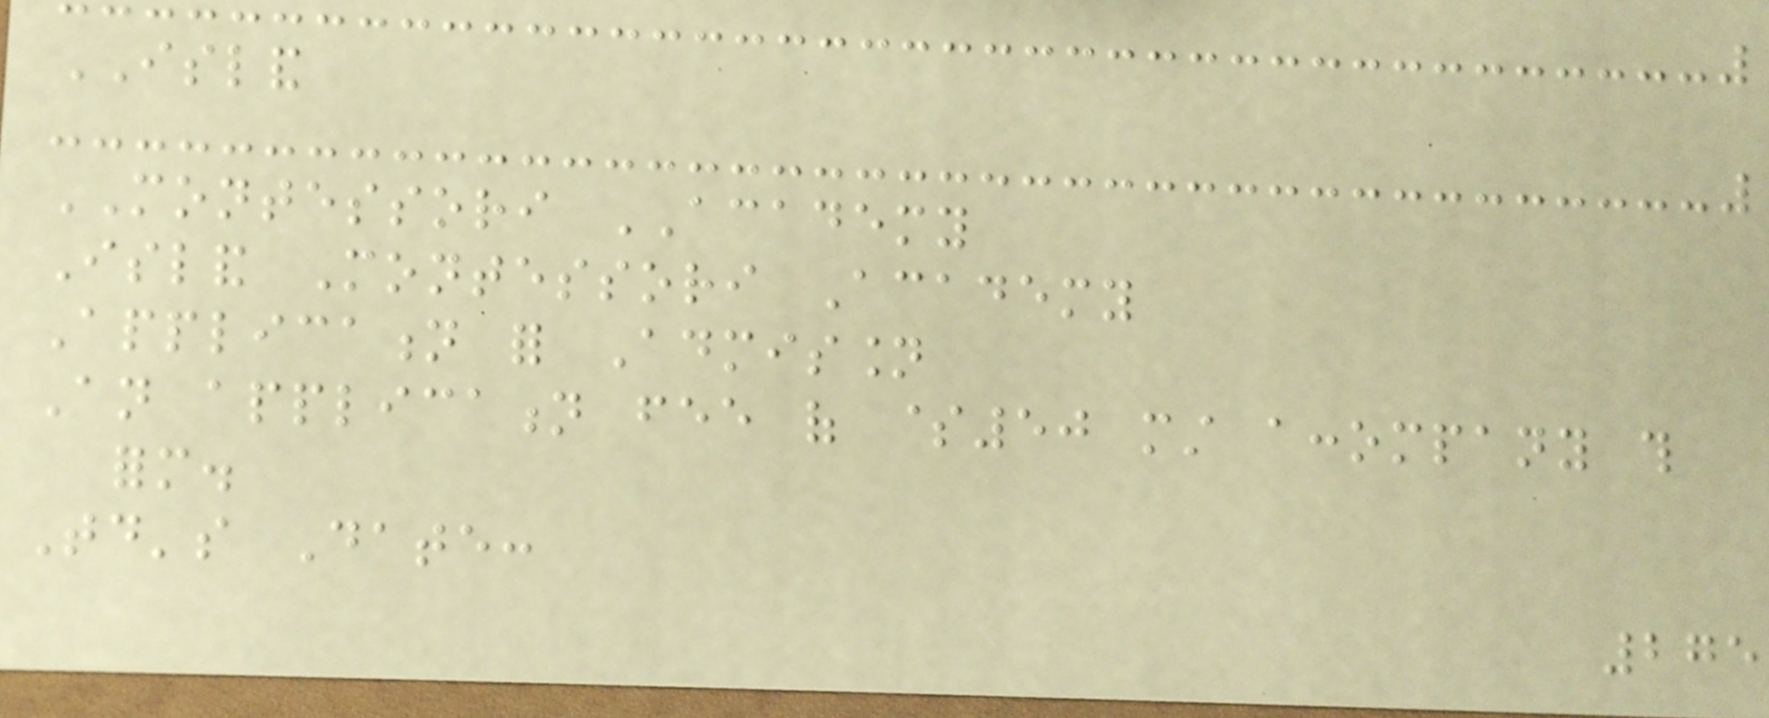ISLAND
MONTESSORI ACADEMY
Island Montessori Academy
Application for Admission
An application fee of $50 must accompany this
form.
Today's Date:
275
